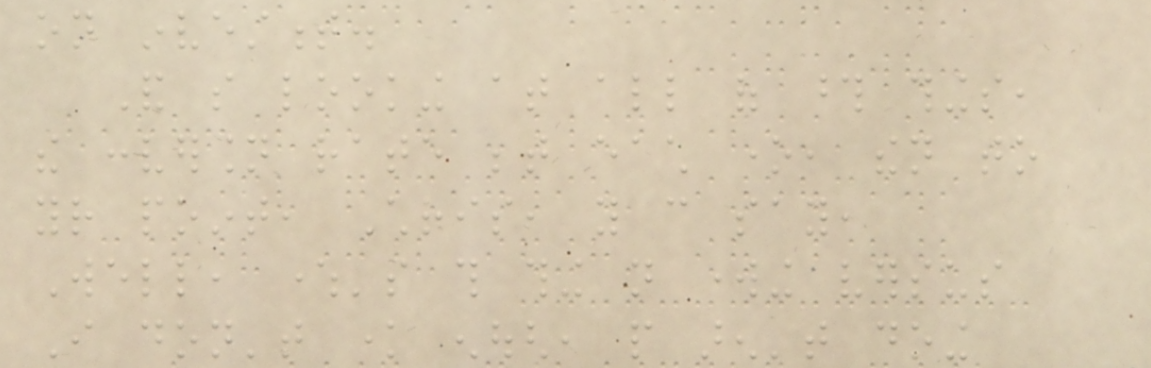on investment.
And so looking at all of those things,
the conversion rate between each one, then to
your point, Chris, you can say,
Well, where's this thing not working versus
I don't know enough, people aren't doing
